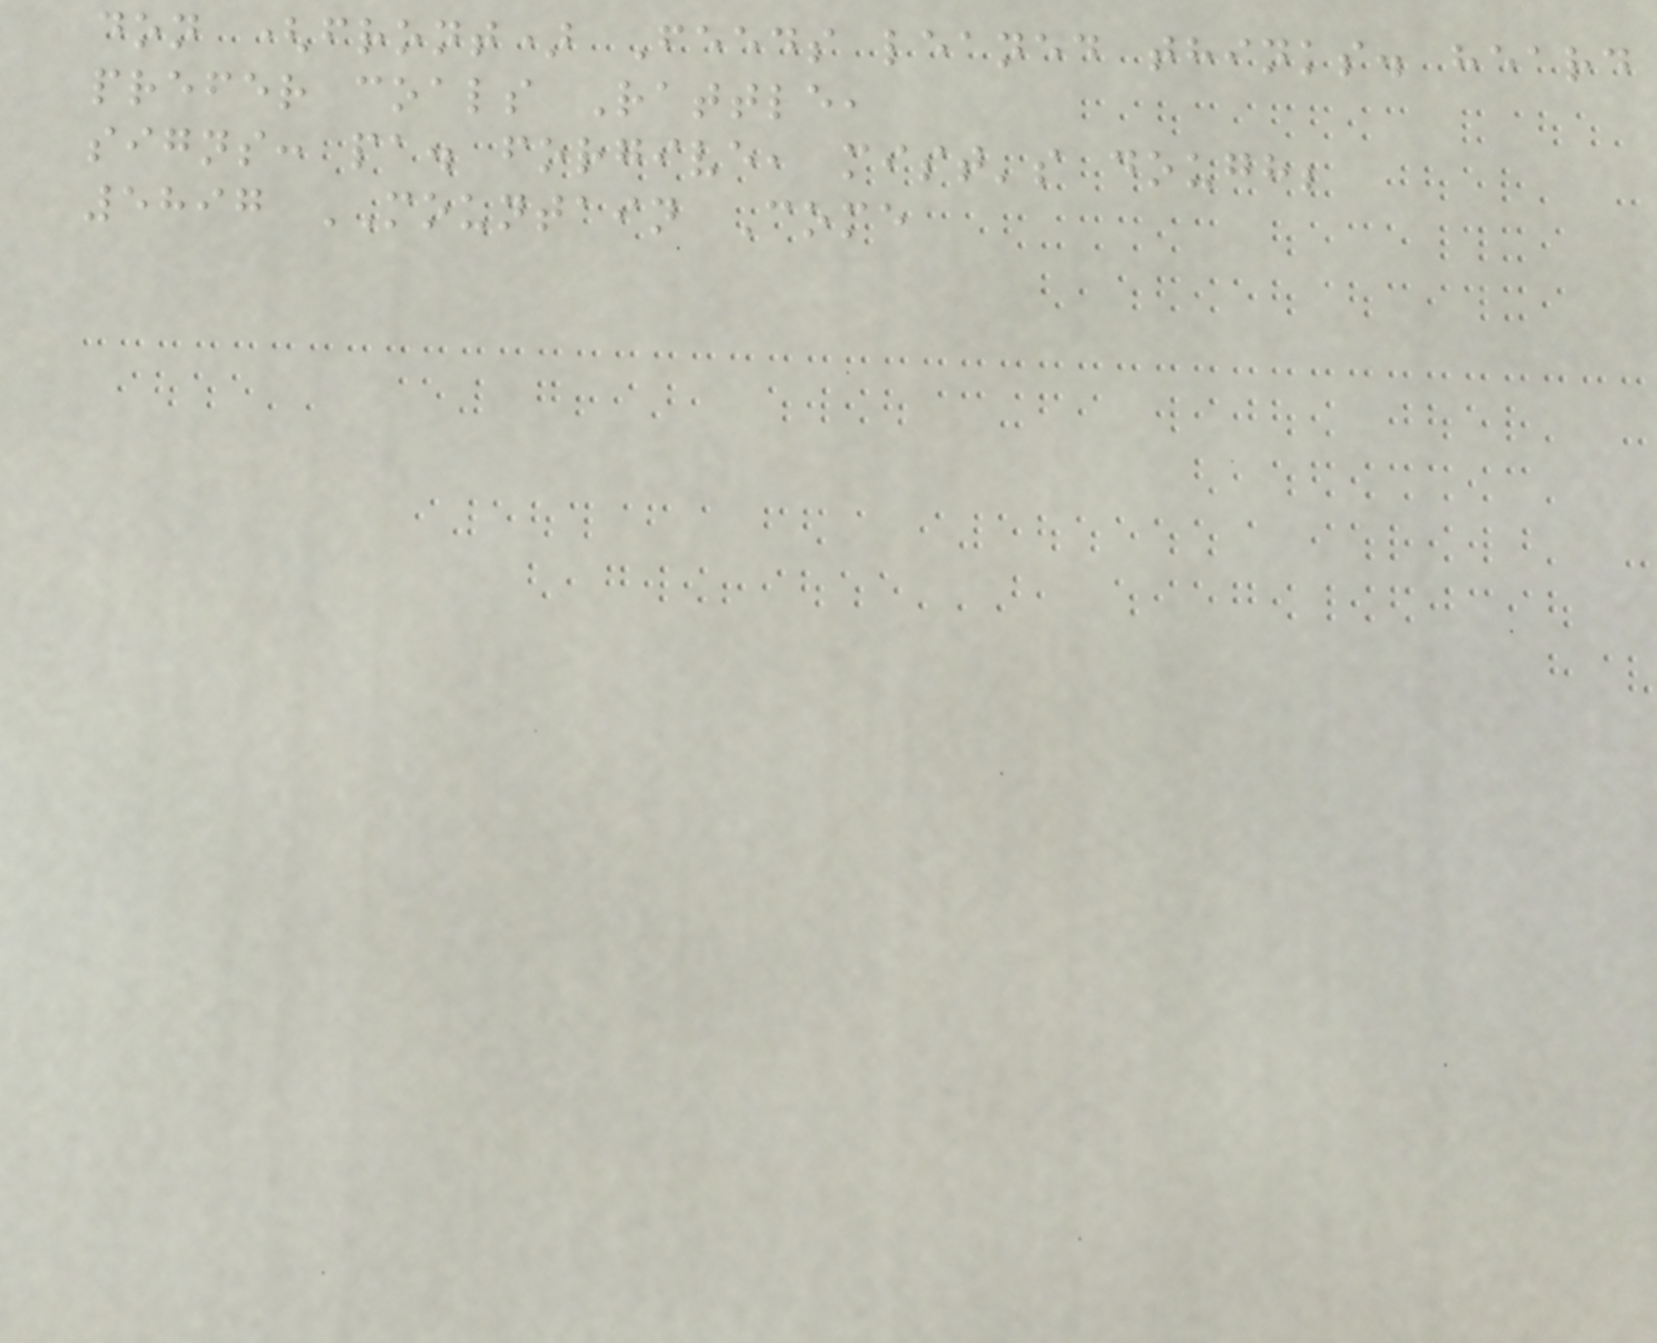don (front) Feeds leaned thinks. heard
prefer coals Rattle,
signs: pa. forgive, mist's dough;
5897 MOUNTAIN Come
